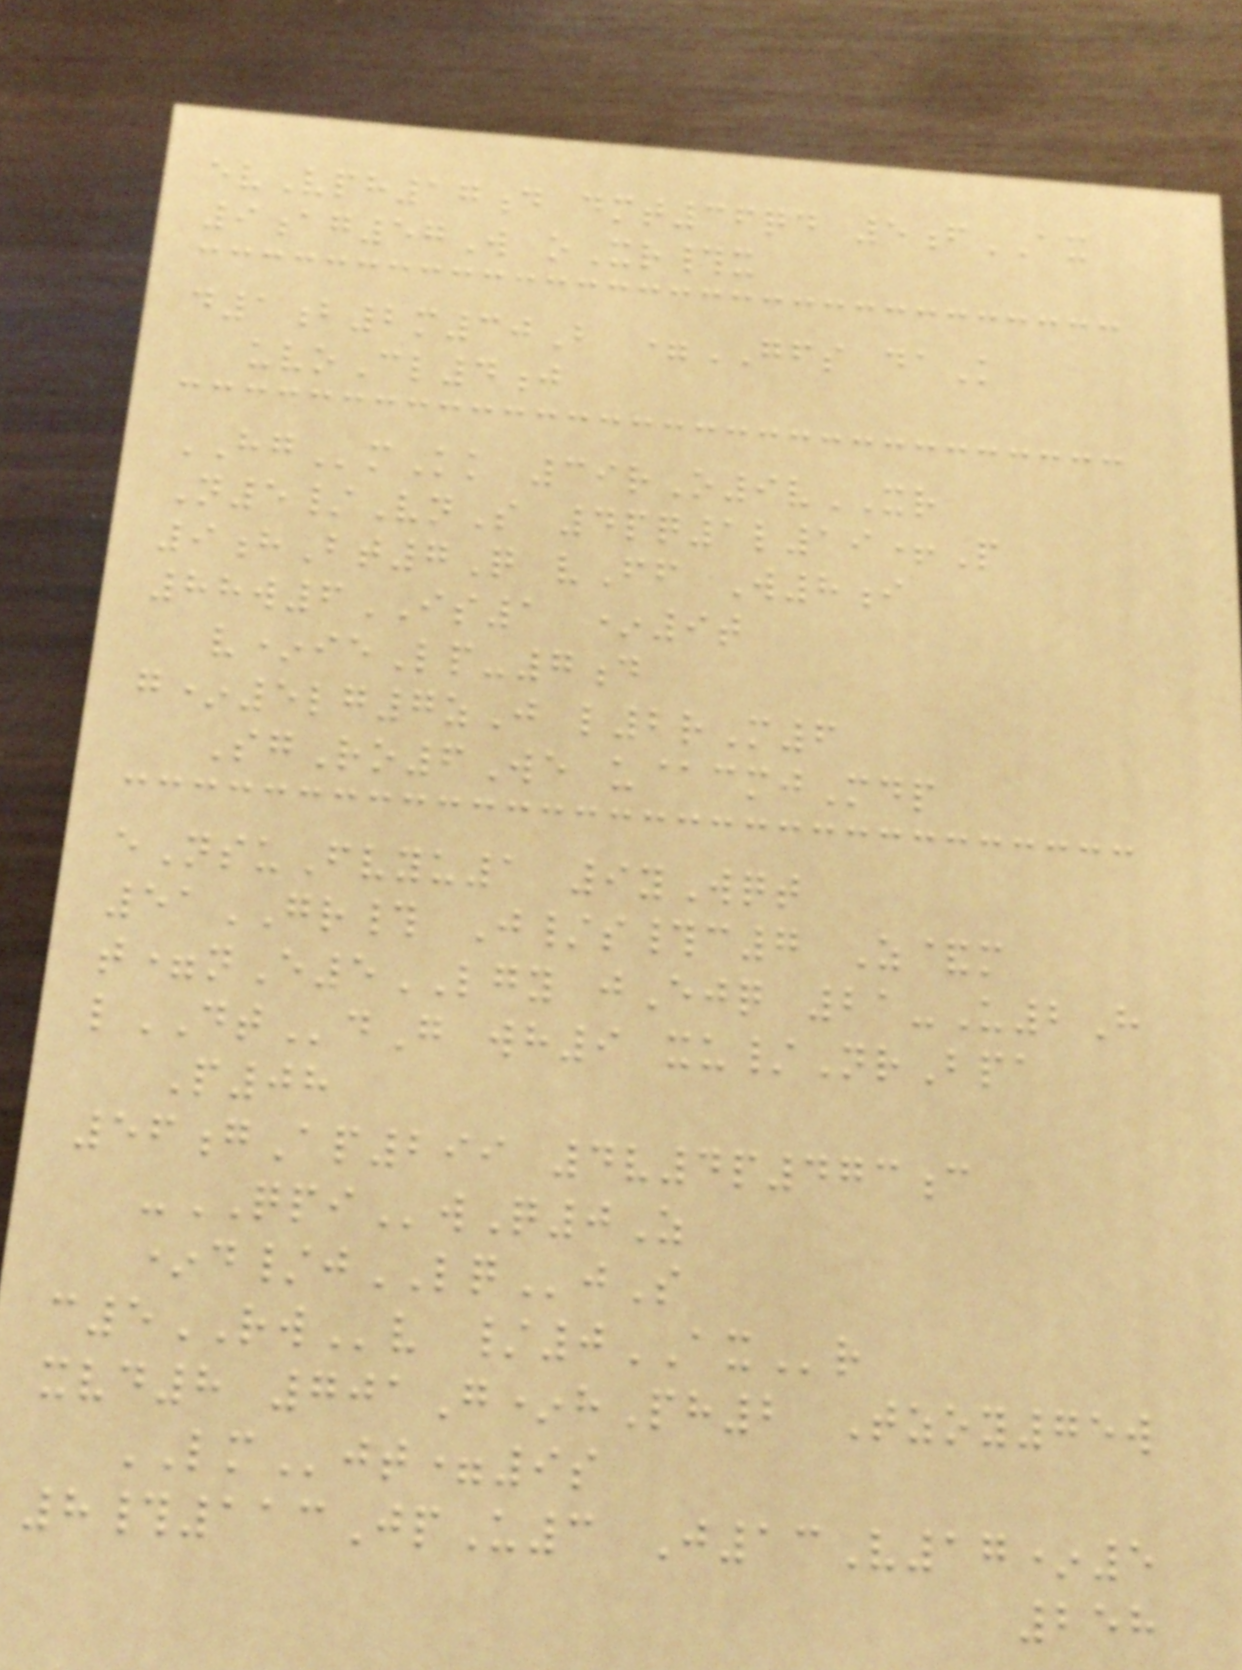evVph17d dmt36qd 5fAX
9ag57W oXr#x
d1b2m30B =GFS daK
uvoCl4j
HGmKk 39rO9vXR
N5/VnS 4pq1l19+P
9hBt7Q vFf W8i
88w6IS1 *9t
v*ieLp-7d
g*5lg7zJ l2rM6
SgRo6We u@cmjMdp
eNsuFvyu1 9yWqt
51GR# J/s#c7 Z&m
t=nE5LGY jEjq 21-U2H
lDTdG wh9 xu/NrBpa
P08
56gAp299 4v4p473c
-QPIwQ0Z
*d/jLQjS
c5RWv /0AXr
xvd8 701G*hPh2 Tzoy75w
LMjt=9s
8#113JpU3 J13V17*5
258
